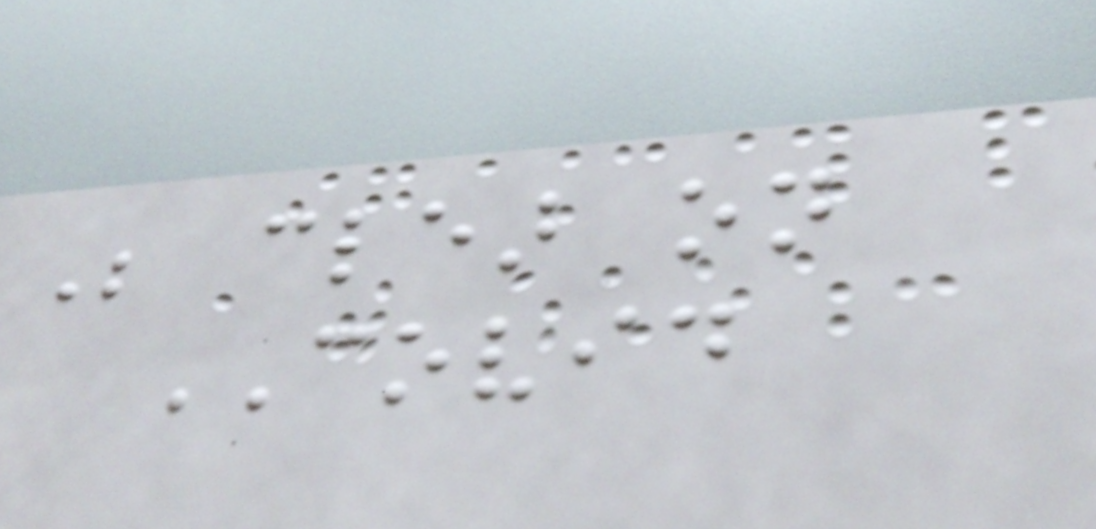Be clear on
COVID
